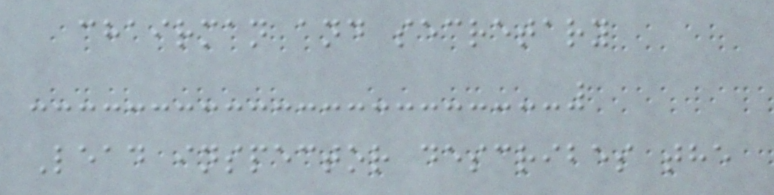chairman and secretary
Lead inspector describes the
